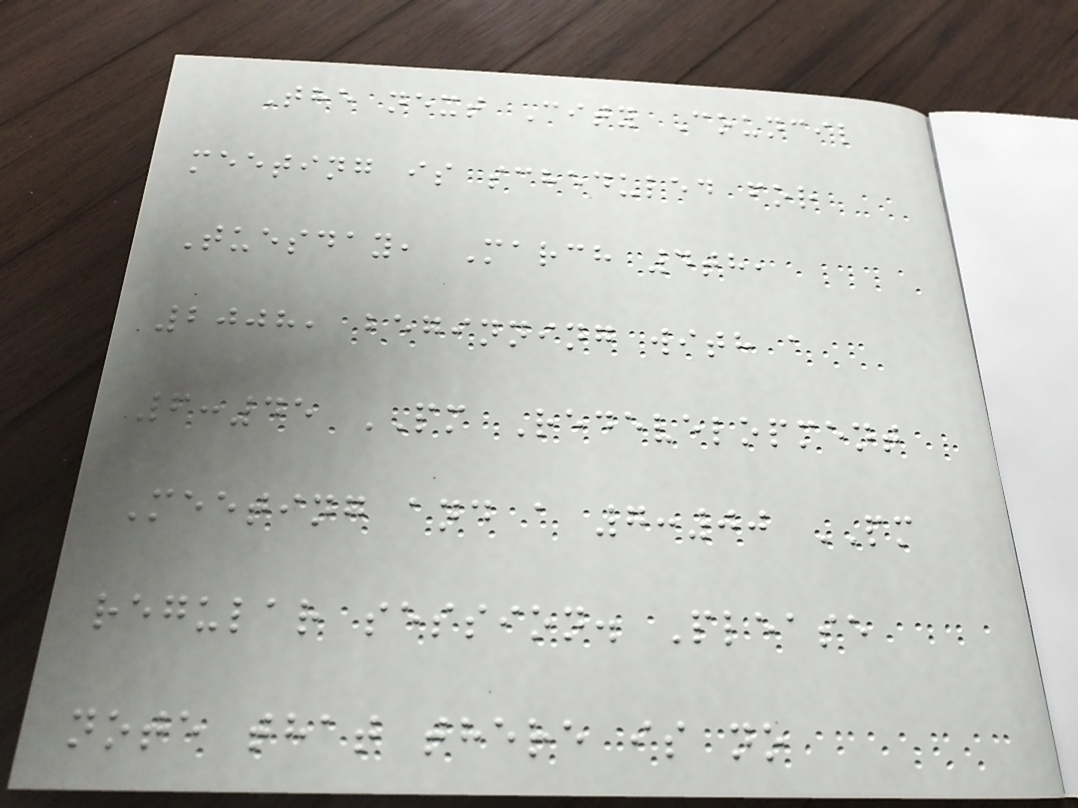The next City Council
meeting is scheduled for
Tuesday, March 4th,
2008, beginning with a
6:45 PM Redevelopment
Meeting and a 7:00 PM
regular session. Please
note that there is no
